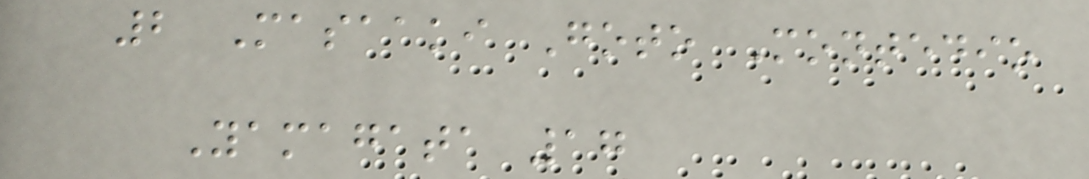2 Masaaki Goto Montedio
Yamagata 17
